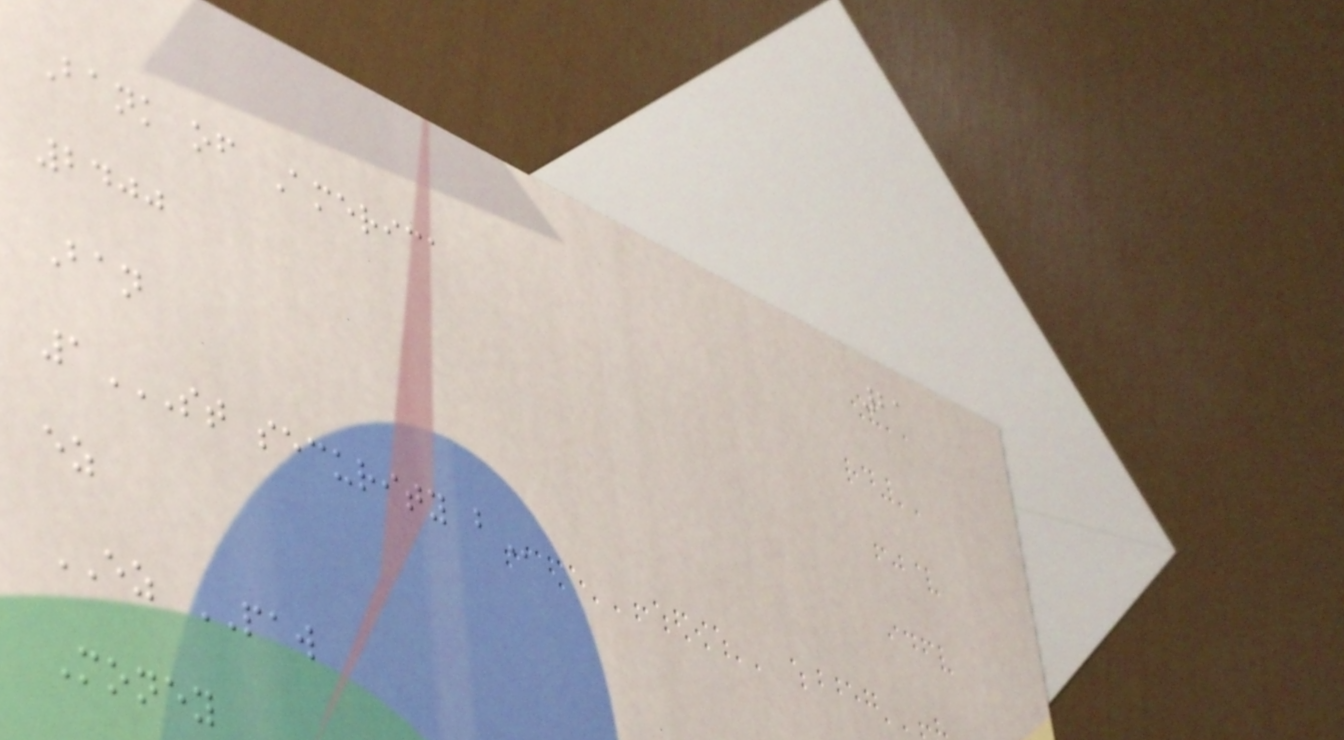21
Bank of America
2400
Ban
1ST SECURITY B
ez
EZ PAW
Money
